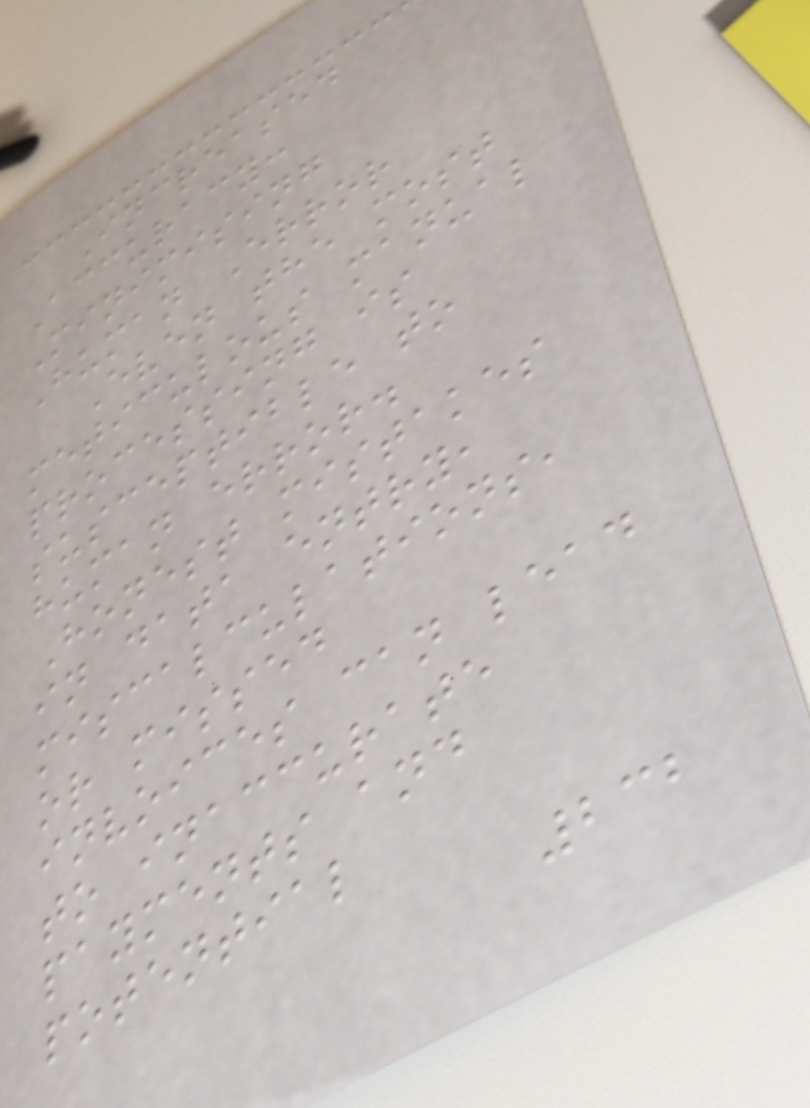Increased
Accuracy:
Minimising
Human Error
Even the most
meticulous manual
processing is
susceptible to
human error.
Honest mistakes
in data entry,
miscalculations,
or missed
invoices can lead
to inaccurate
payments and
potential
232
